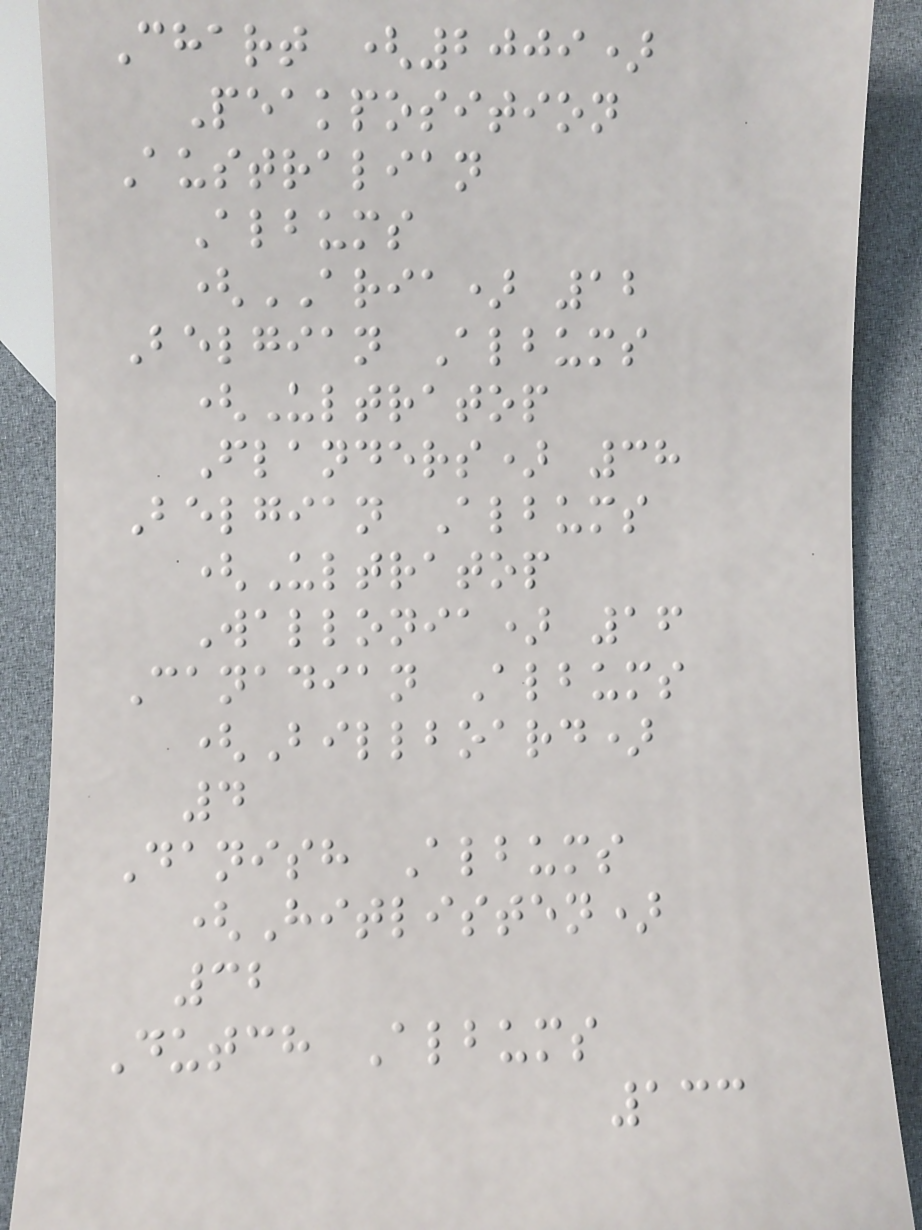Chart (2009)
Peakposition
Australian
Albums
(ARIA) 12
Belgian Albums
(Ultratop
Flanders) 38
Belgian Albums
(Ultratop
Wallonia) 16
Canadian Albums
(Billboard)
4
Danish Albums
(Hitlisten)
32
Dutch Albums
133
